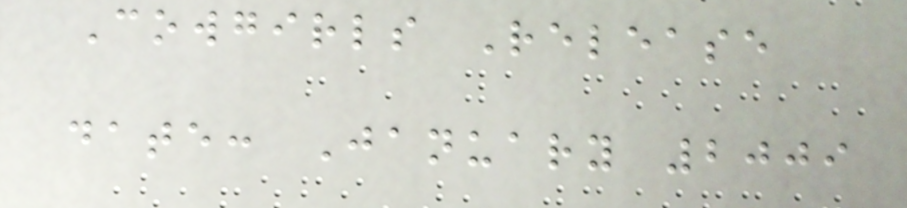Cowgirls Release
date: January 2009
